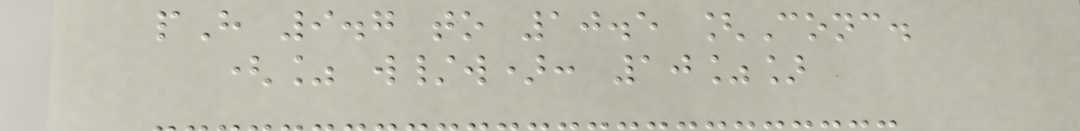pH 9.7 to 10.5 [Conc.
(% w/w): 10%]
